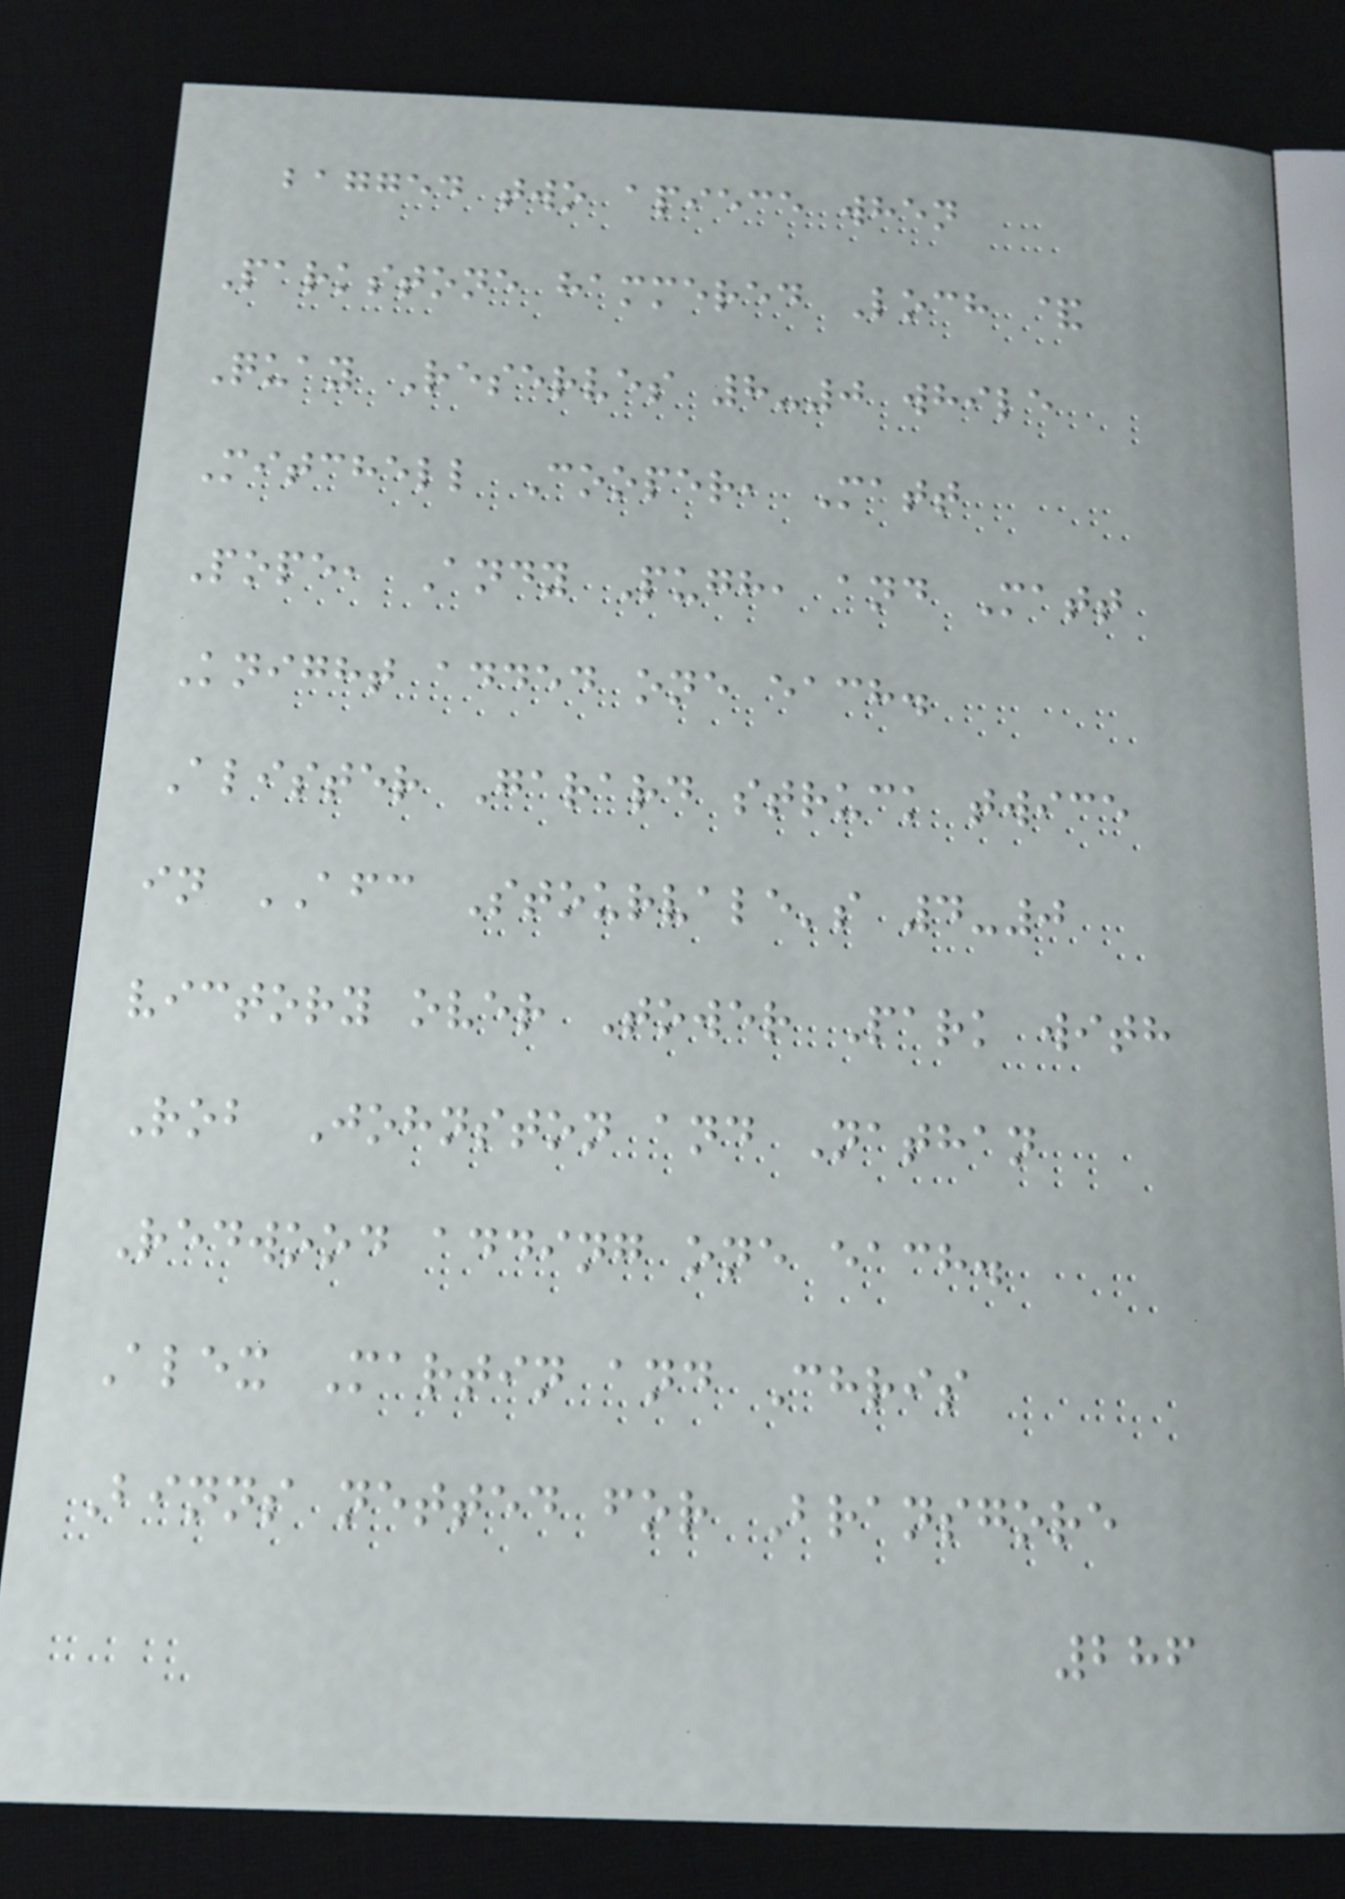bagged two apiece when
Parkstone hammered Loch &
Quay Reserves 8-0 while
Mitchell Cooper, Matt
Pope, Andy Pugh, and Matt
Knight added one each.
Alister Garard struck twice
in AFC Stourvale's 4-0
victory over Tower Park with
Rob Johnston and Nathan
Redwood adding one each.
Alex Martin and Chris
Binns netted for Bransgore
286
